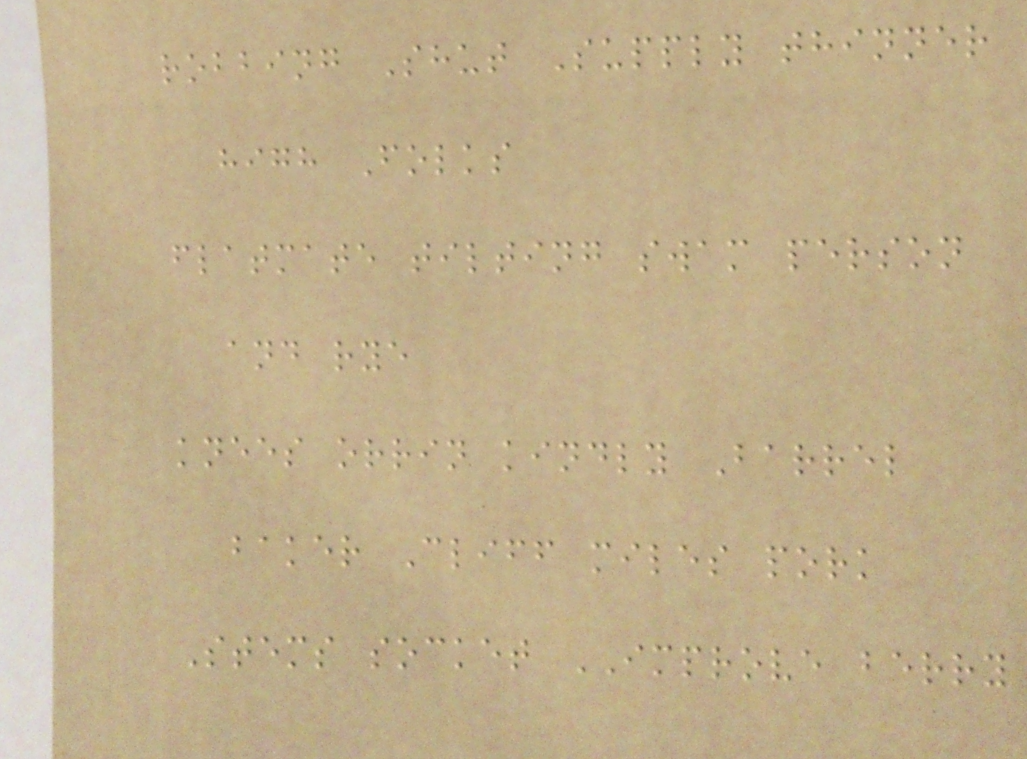robbing Shut Supply thinner
high Folks
flatmate tilting swam person
and rye
knees orrin kindly Barrel
baker Cliff miles pork
Stems socket IMPROVE berry
